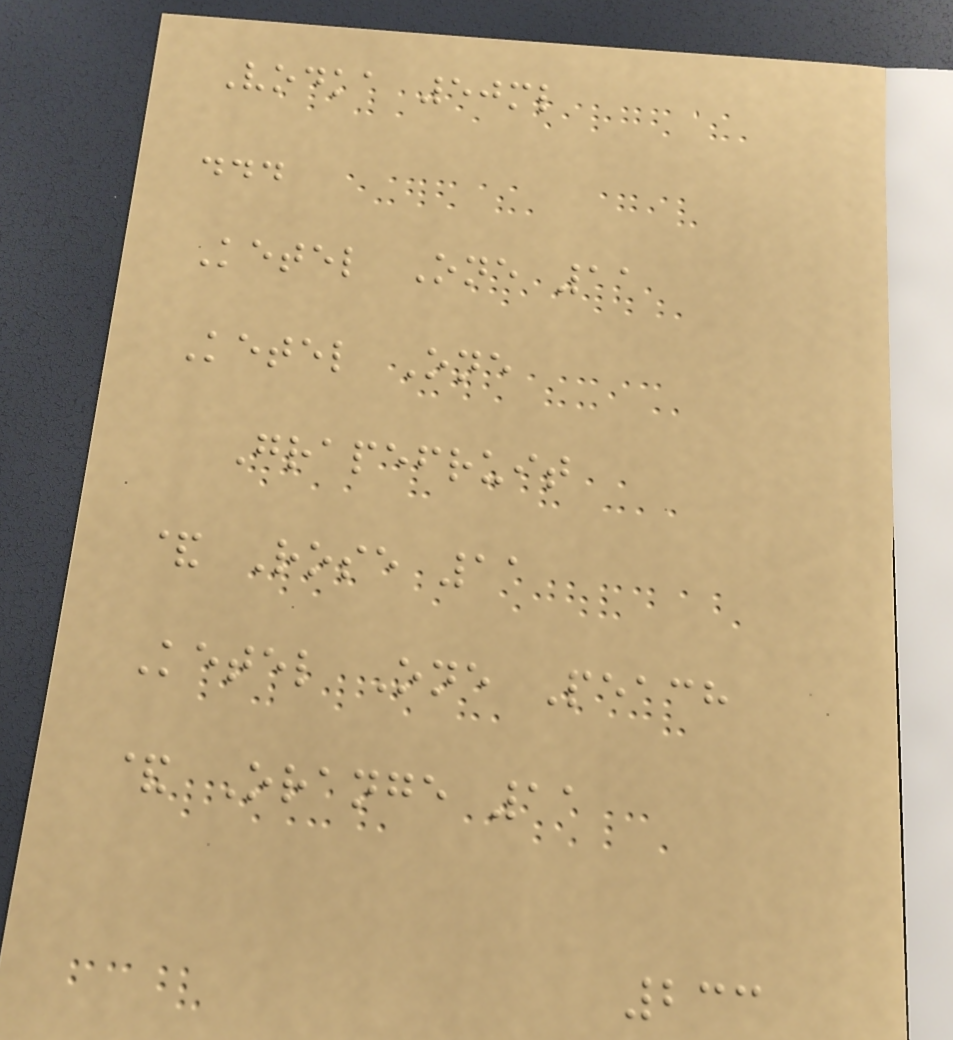Vodka 50ml
...
Ketel One 11
Ketel One
Grapefruit
& Rose 11
Ketel One Peach
& Orange 11
233
